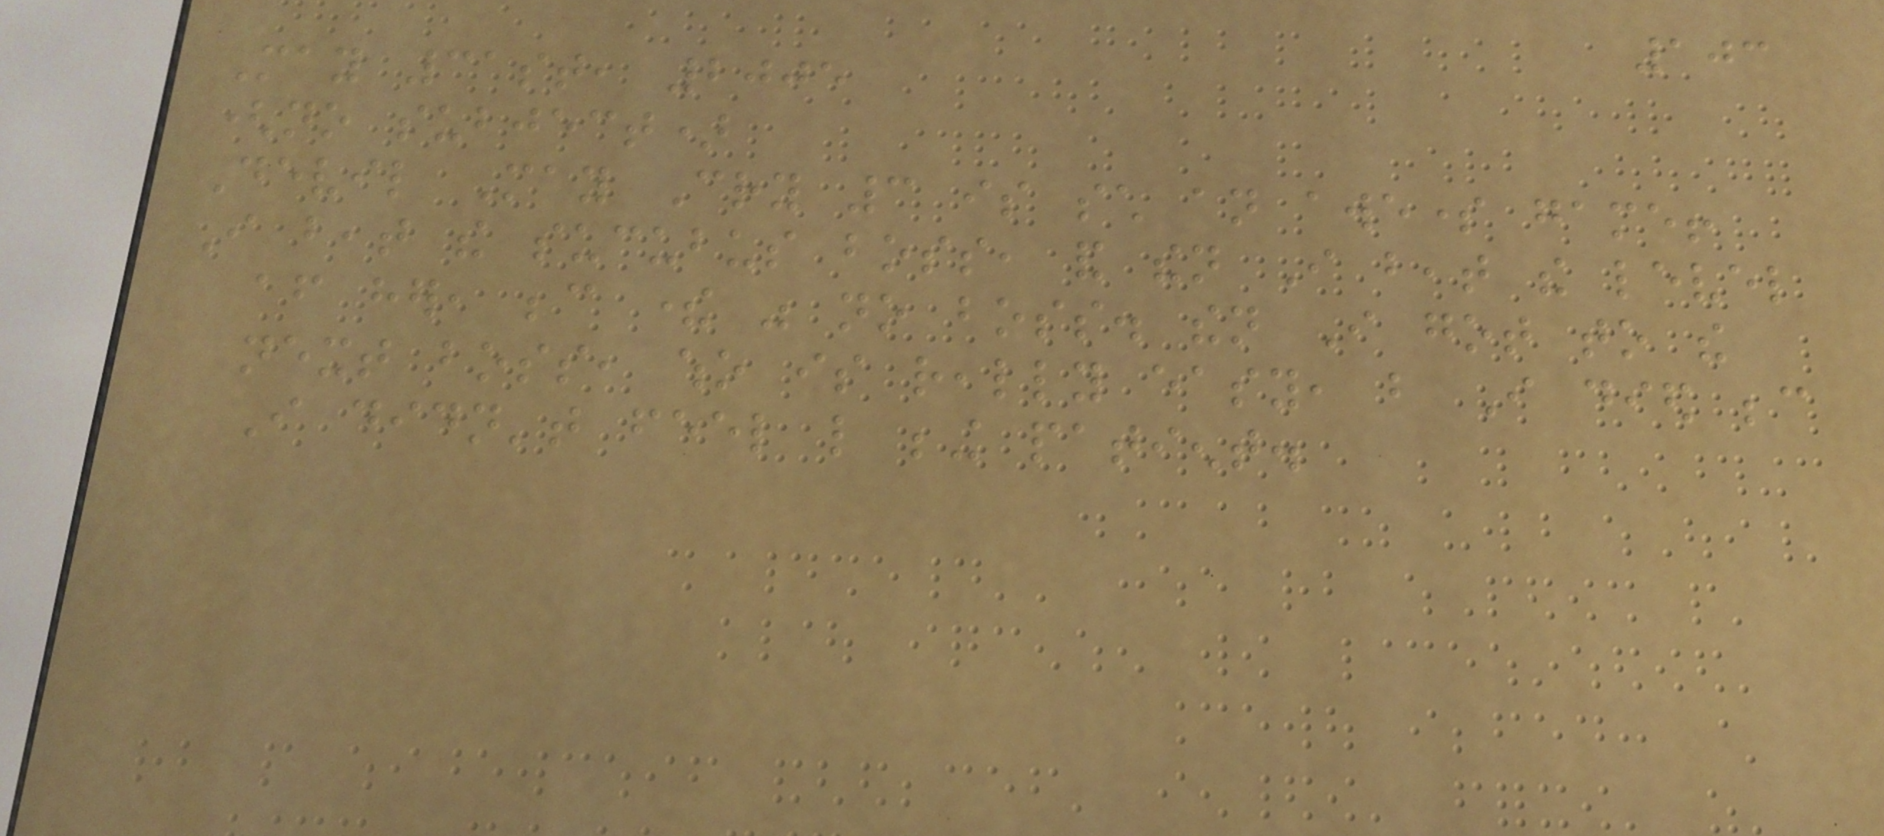103
May 31st, 2005
(no subject)
Devil May Cry 3 is such an awesome game!
I beat the sucubus boss, and then I beat the level
after her, because there was no boss. then I got to the
next boss, who is really easy, but I died because
I didn't feel like being patient.
